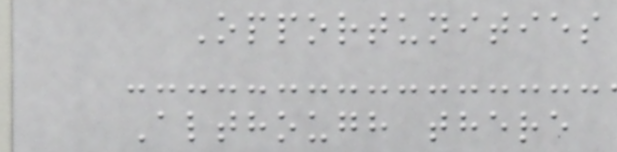Opportunities
Although there
